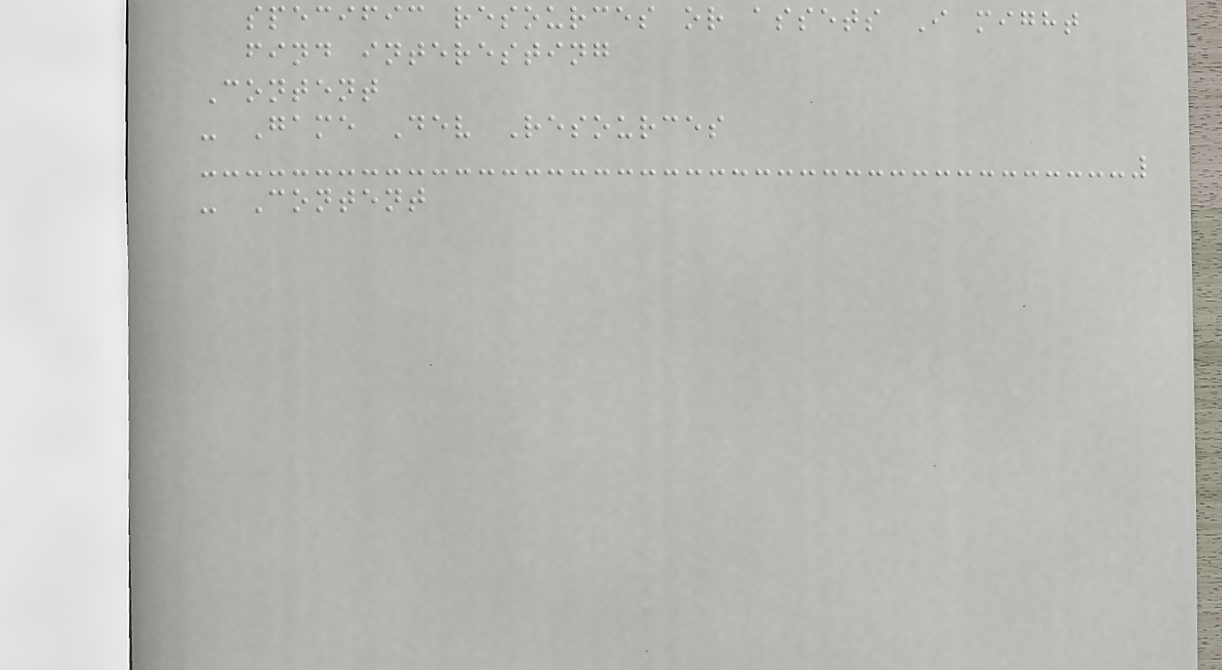specific resources or assets I might
find interesting
Content
- Game Dev Resources
- Content
